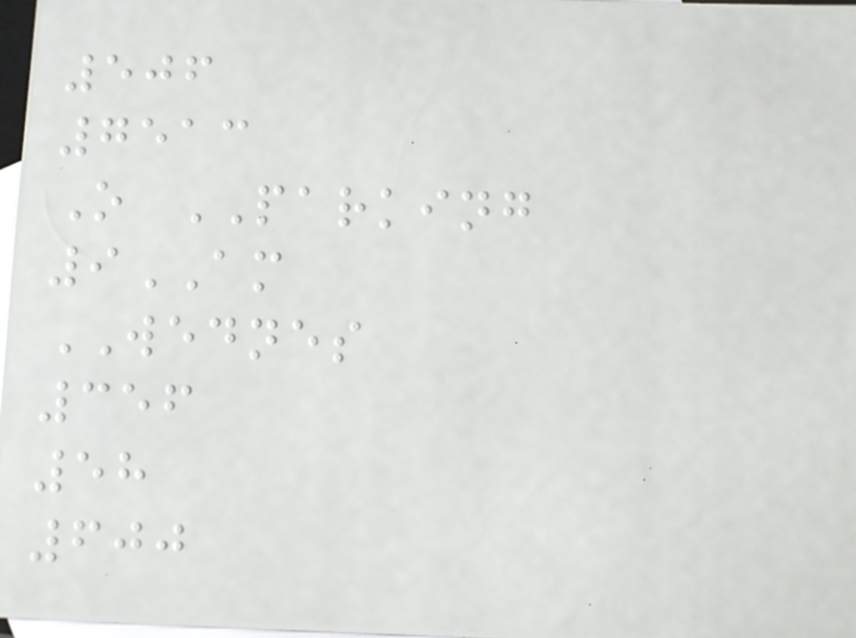506
7513
O PARKING
9AM
WEDNES
356
58
600
